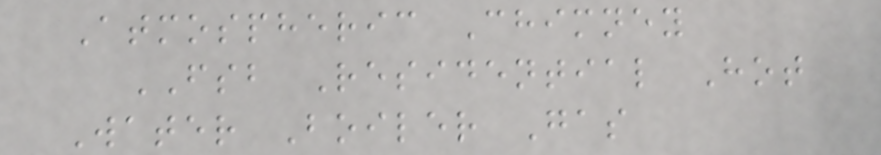Atmospheric Chimney
FSB Residential Hot
Water Boiler Gas
